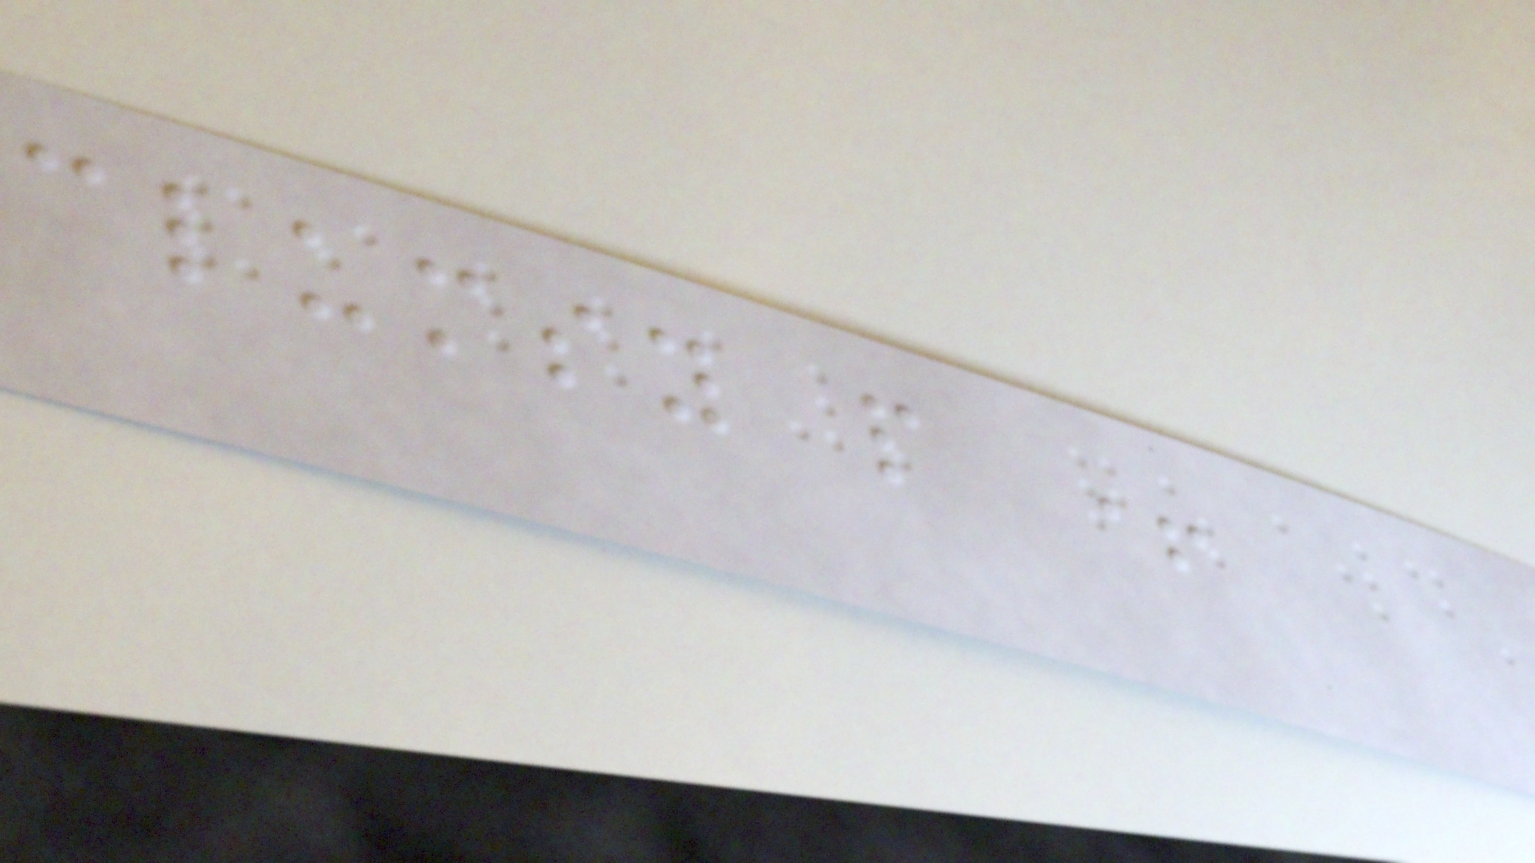clumsy people +
